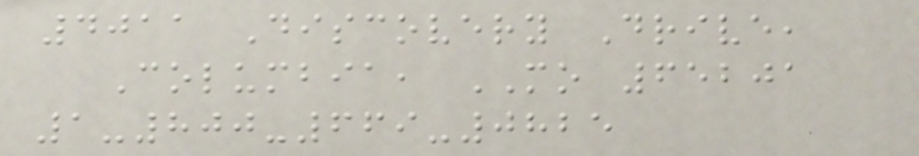4011 Discovery Drive,
Columbia, MO 65201
1-800-669-0825
